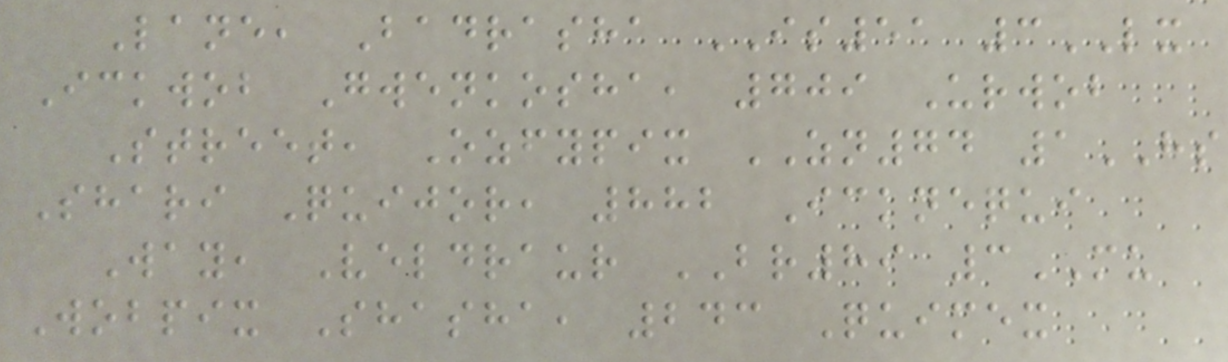Lane, Badrasha IS51 3LX
Ickwob Gwenkosha, 709 Urwob
Street, Ozfypix ZN74 1HS
Shari Quijor, 882 Icknequi
Way, Veldraur BR89 3MU
Wobpix Shasha, 243 Quimex
